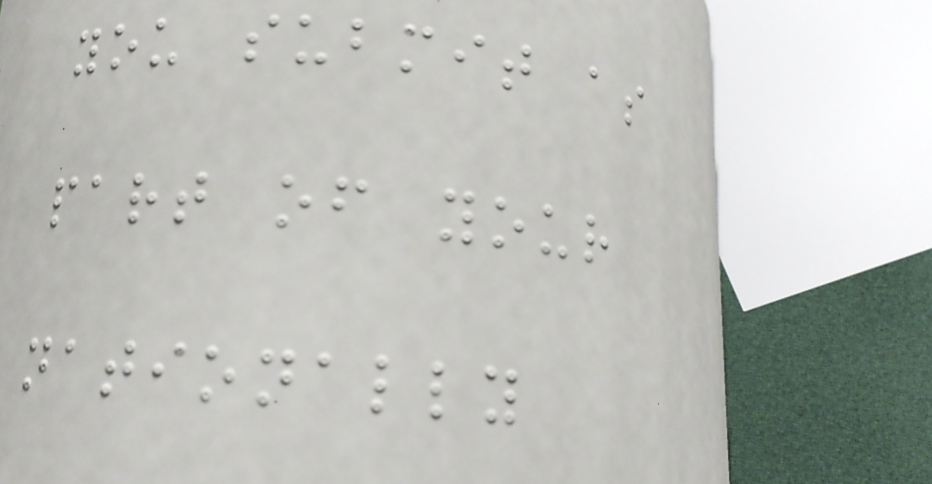you submit as
part of your
nationally
